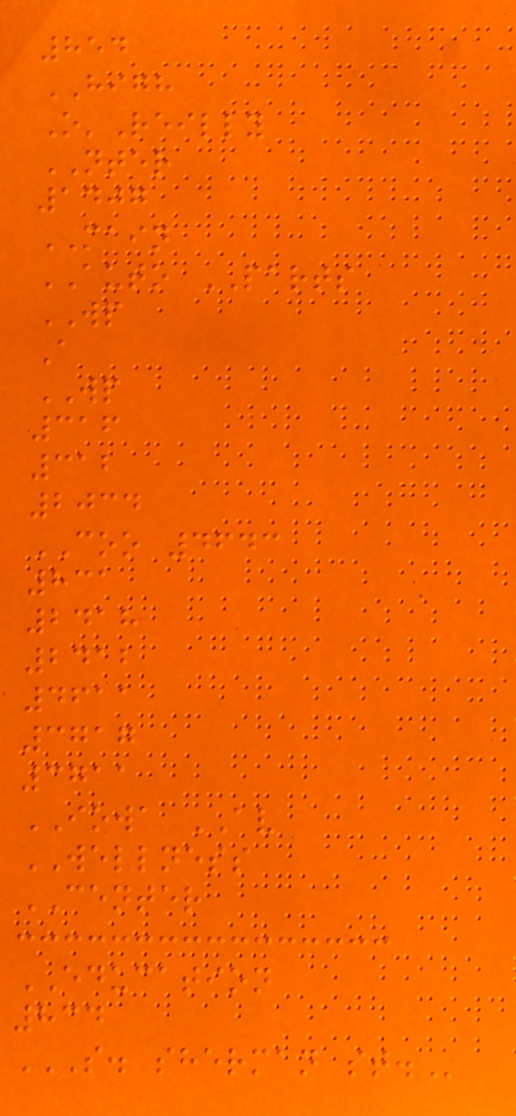854
HIGH
O'Reilly
NTER
1407
MAIN
AUTO PARTS
WP
A
WP
316
312
2034
COO 4643
831
2418
2412
4611
3717
3711
IOWA AV
WELLNESS
CENTER
EDUCATION
834
S. SHERMAN ST.
